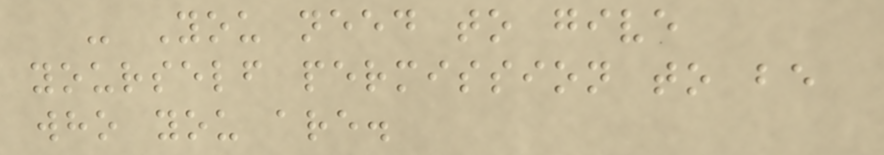- You need to give
yourself permission to be
who you are.
